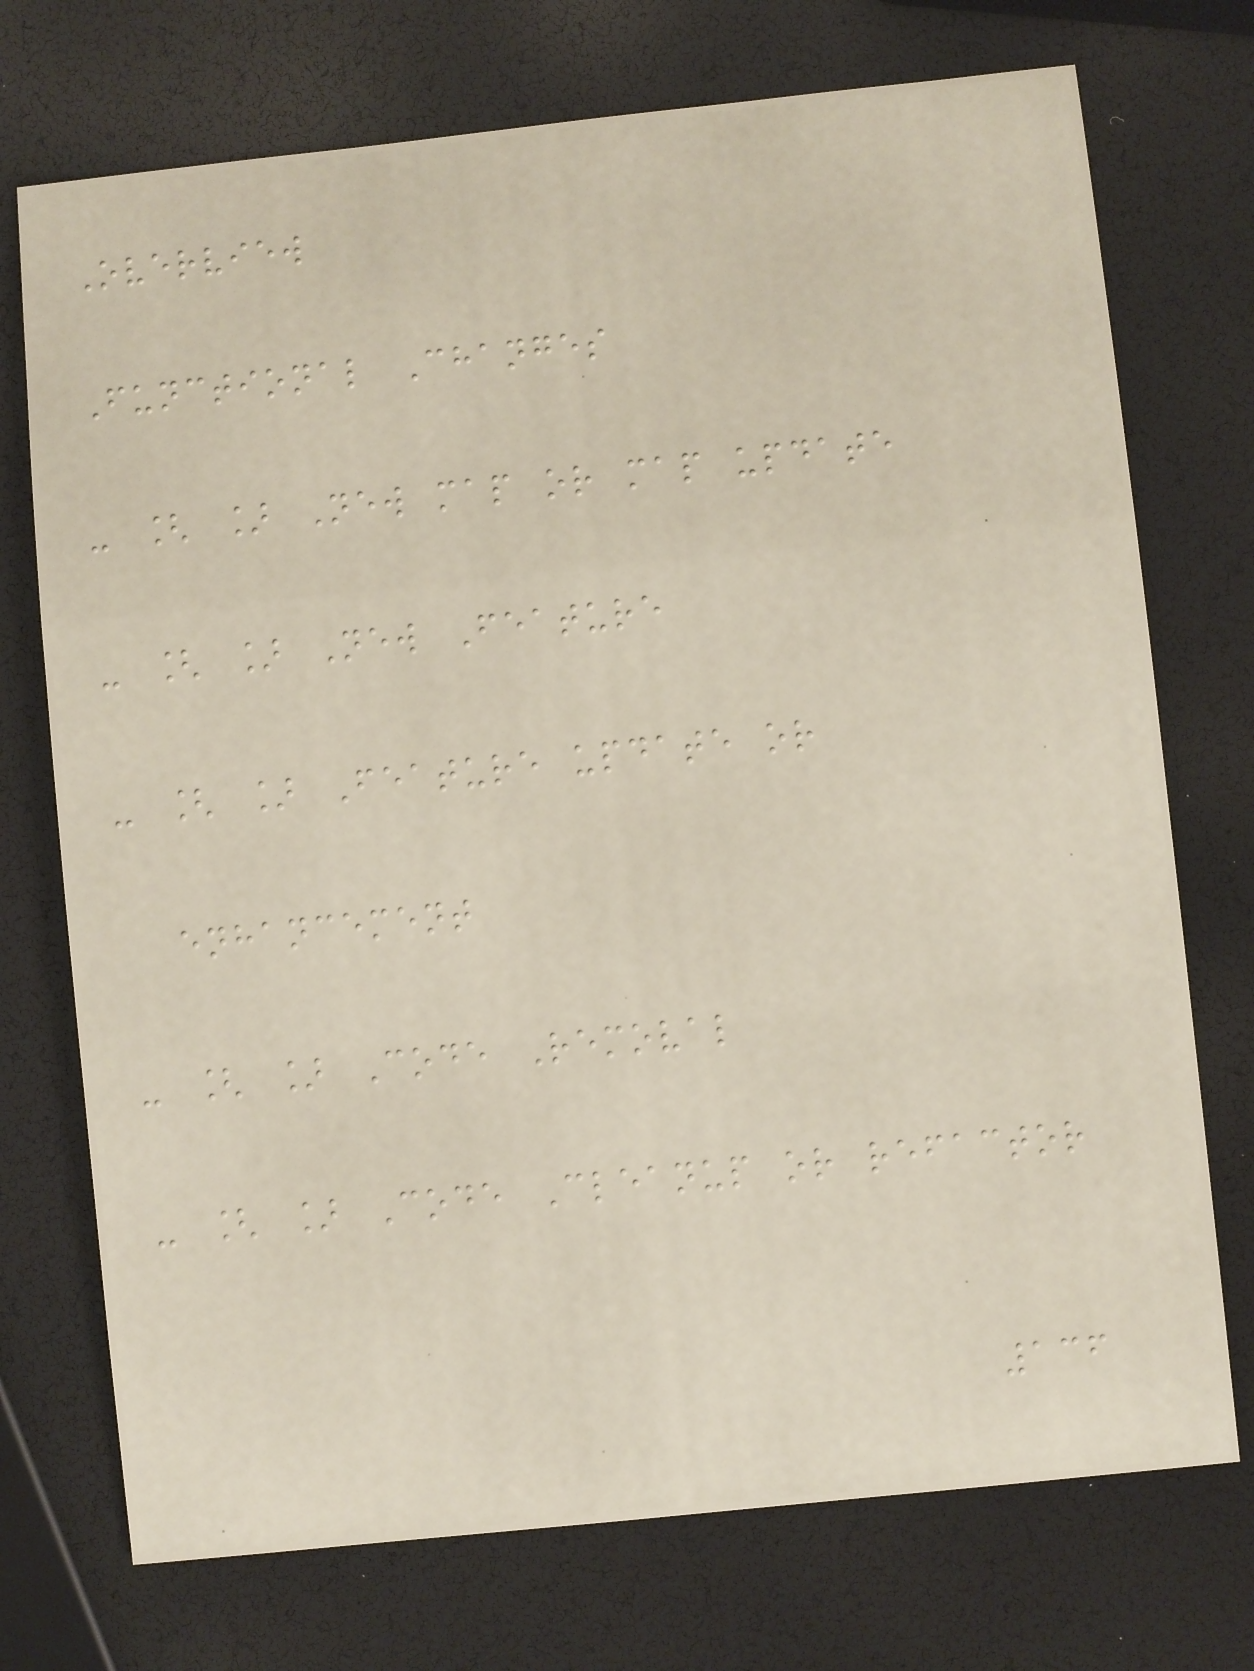Overview
Functional Changes
- [ ] New map or map update
- [ ] New Feature
- [ ] Feature update or
enhancement
- [ ] Code Removal
- [ ] Code Cleanup or refactor
136
